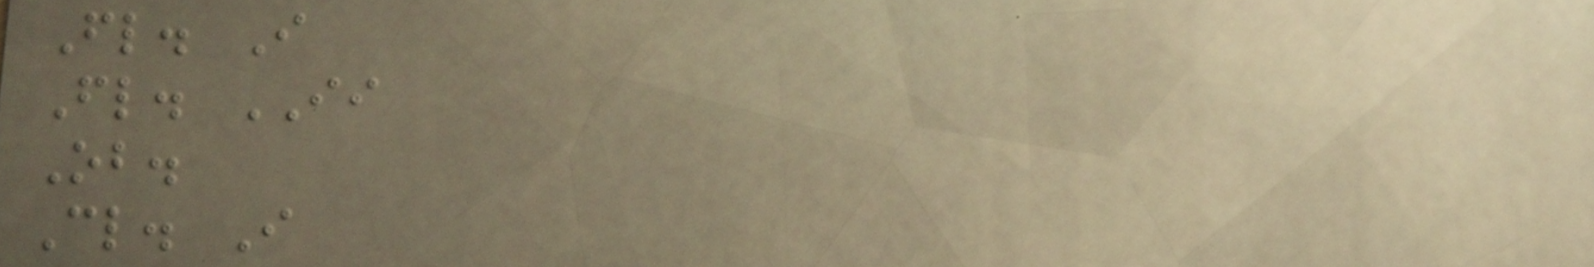Fl. I
Fl. II
Ob.
Cl. I
